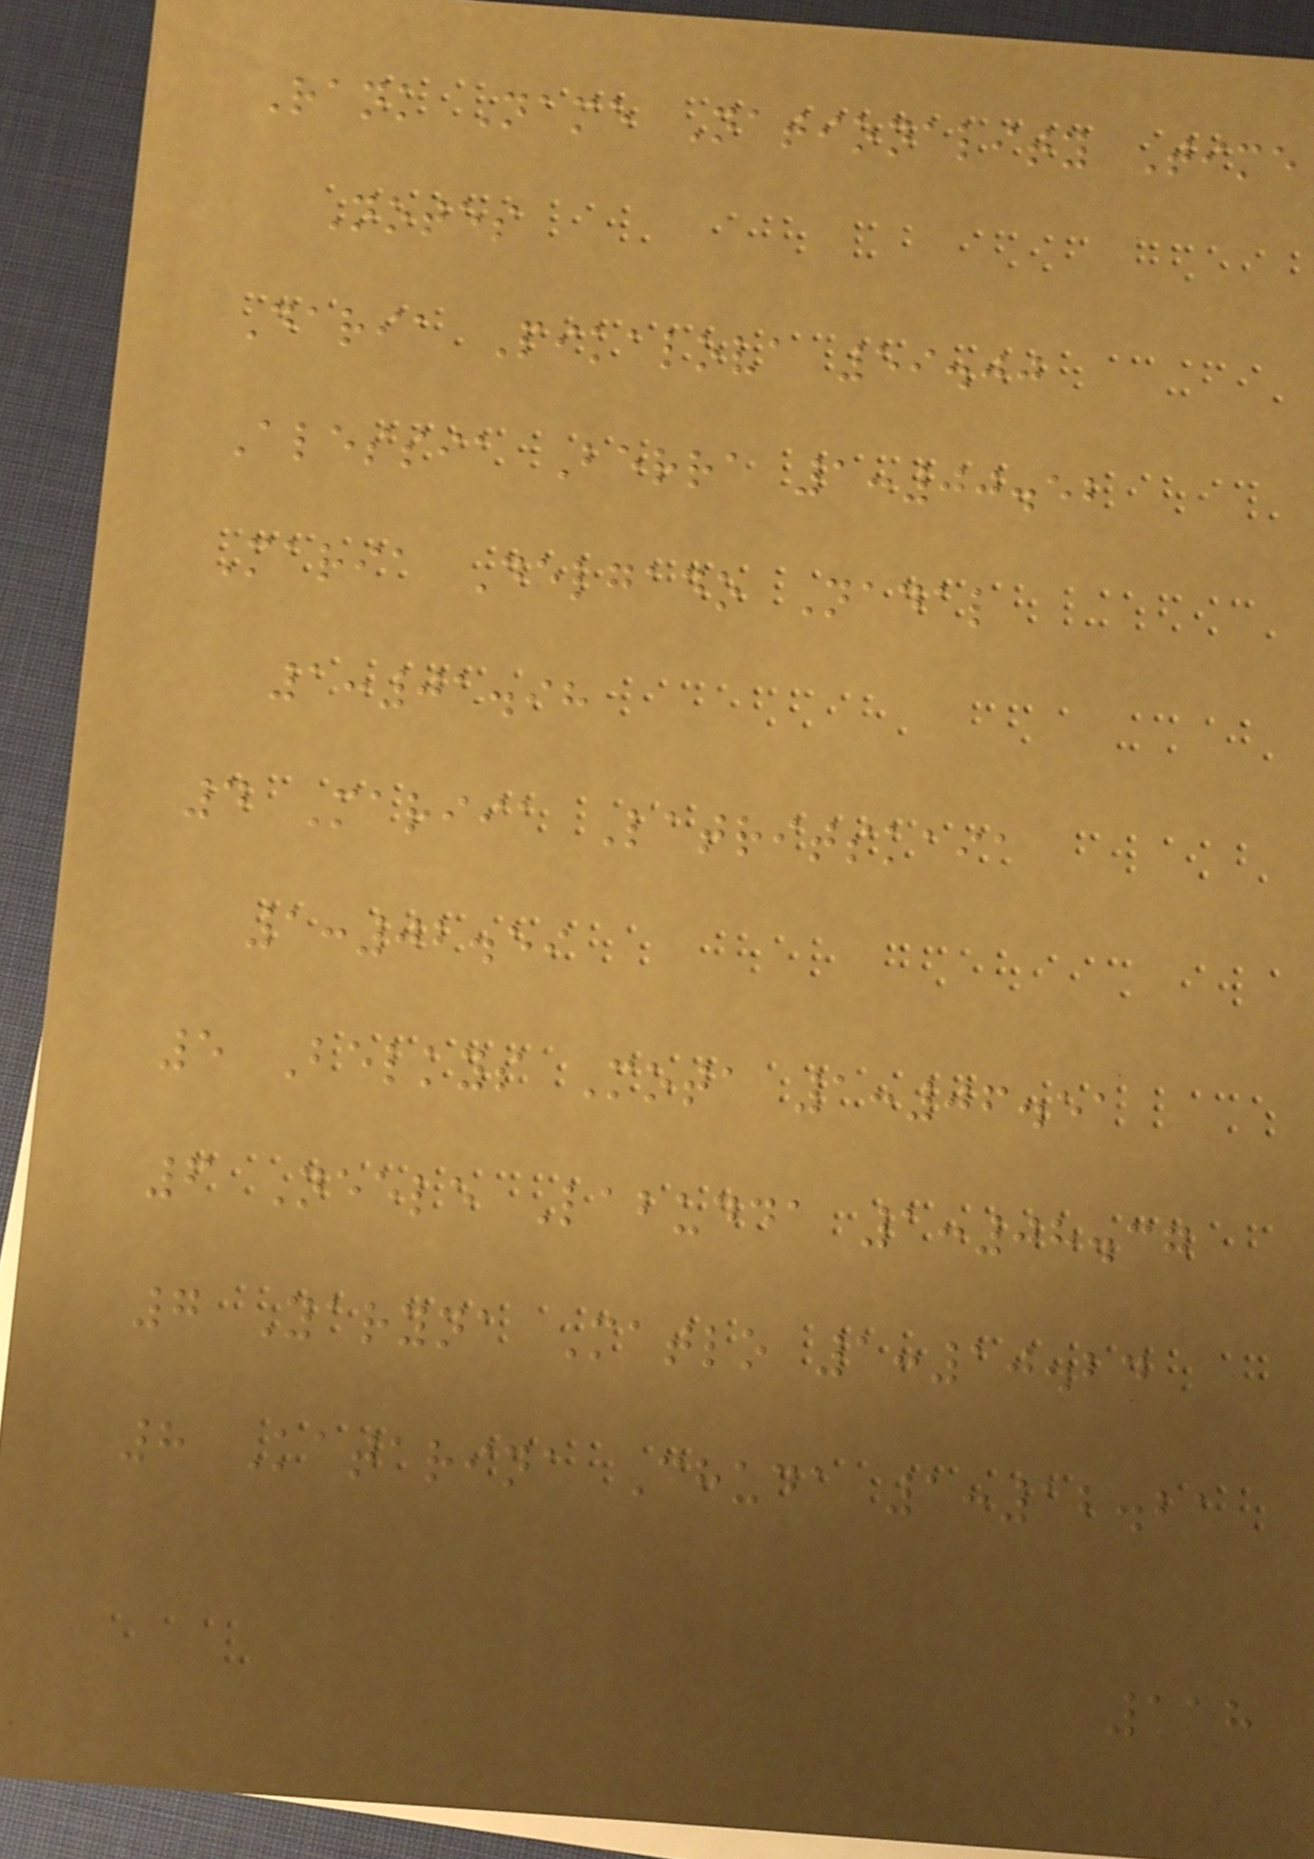Rank Name Nationality Time
Notes
Daria Pikalova 59.00
Alessia Berra 1:00.52
Maria Delgado Nadal
1:01.98
4 Mariia Latritskaia
1:02.59
5 Belkys Mota 1:06.51
6 Neele Labudda 1:08.37
7 Yaryna Matlo 1:10.24
8 Katarina Chuda 1:12.21
118
